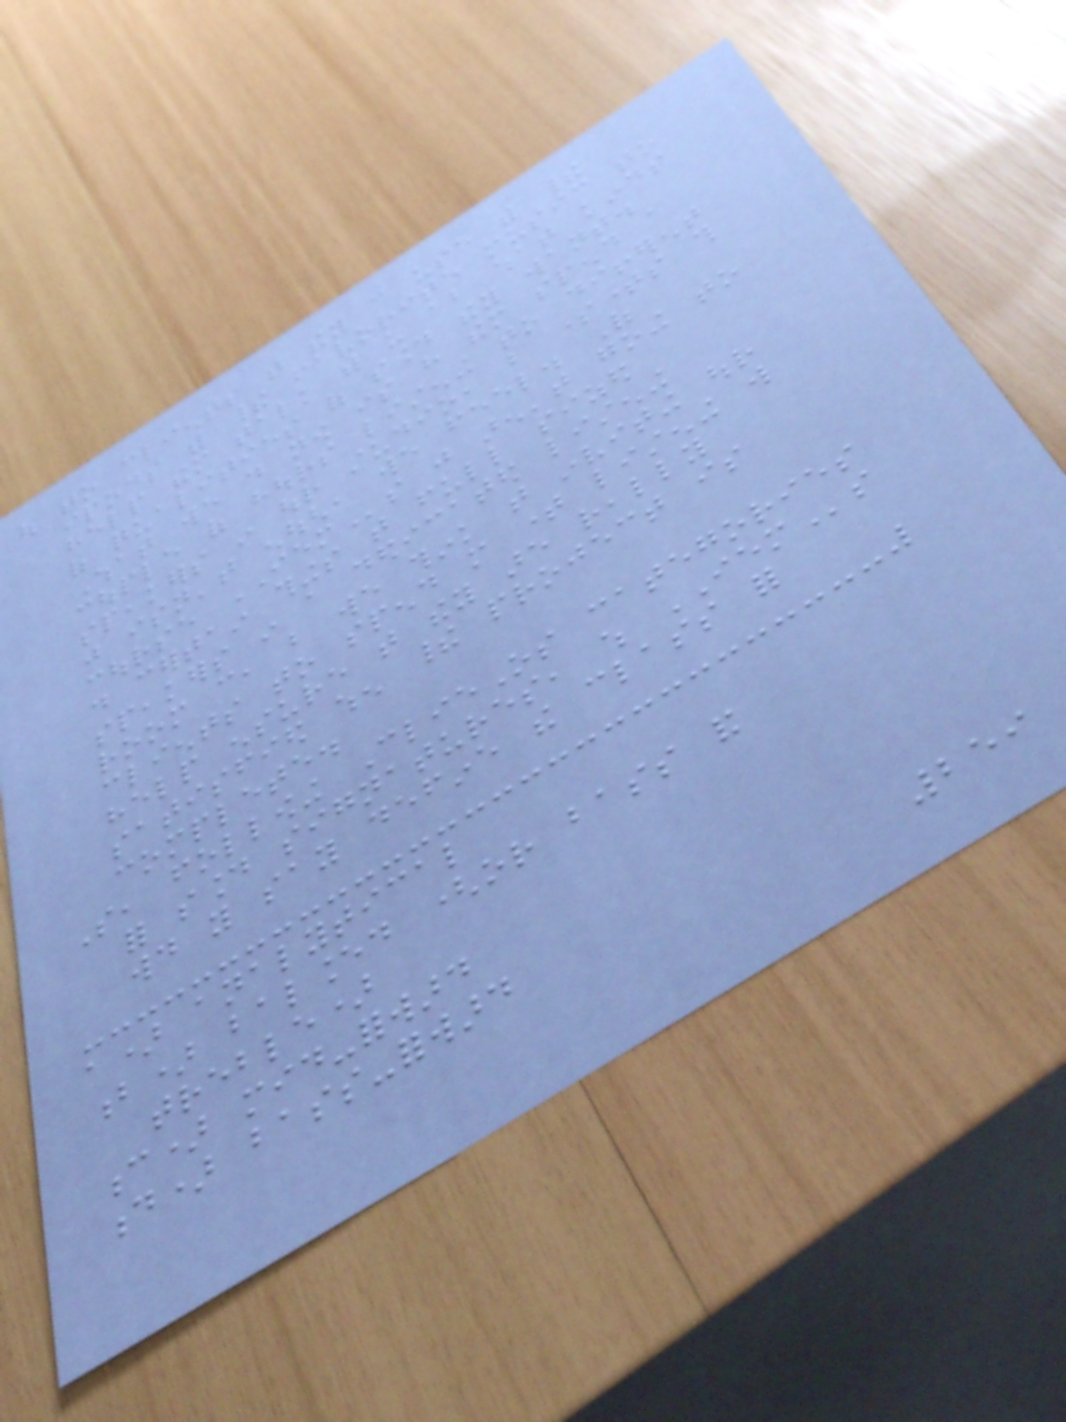out to clients that they can use with their
ipods with their favorite music to
help them talk with us about what kinds
of qualities of sound they want.
What we do now is have them spend a
couple of hours listening to different
speakers in our studio, but sometimes this
just isn't enough, we feel. Of
course IEMs just aren't going to
do certain things that full sized
speakers in a dedicated listening
room can, but we think that inviting our
clients to spend more time listening will
help ensure that they are really
satisfied when their project is
complete.
So, following ClieOs categories
for sound signatures, which IEMs
would you say define the class for
a) analytical
b) balanced (or bass and
treble)
c) mid-forward
d) bass-forward
259
